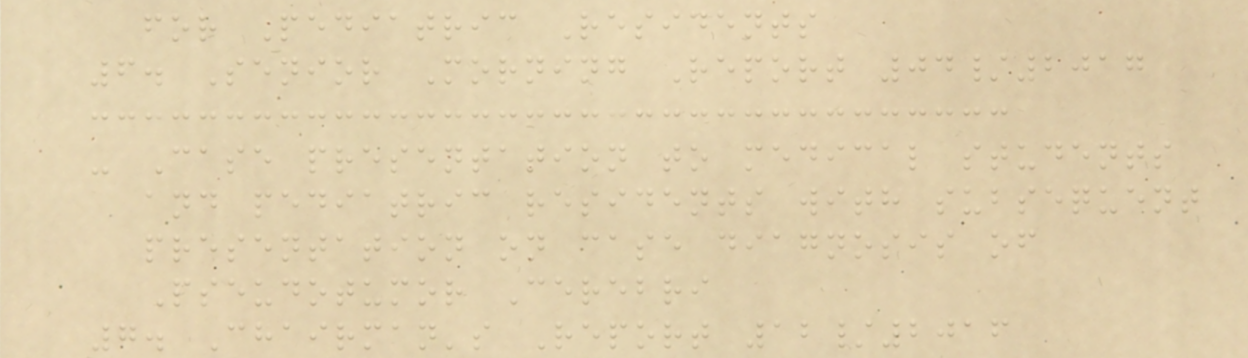for Pediatric Residents
6. Senior Morning Report 04/2017
- Case presentation to medical students
and pediatric residents with subsequent
presentation on case diagnosis of
Pseudotumor Cerebri
7. Chairman's Report 12/2016
